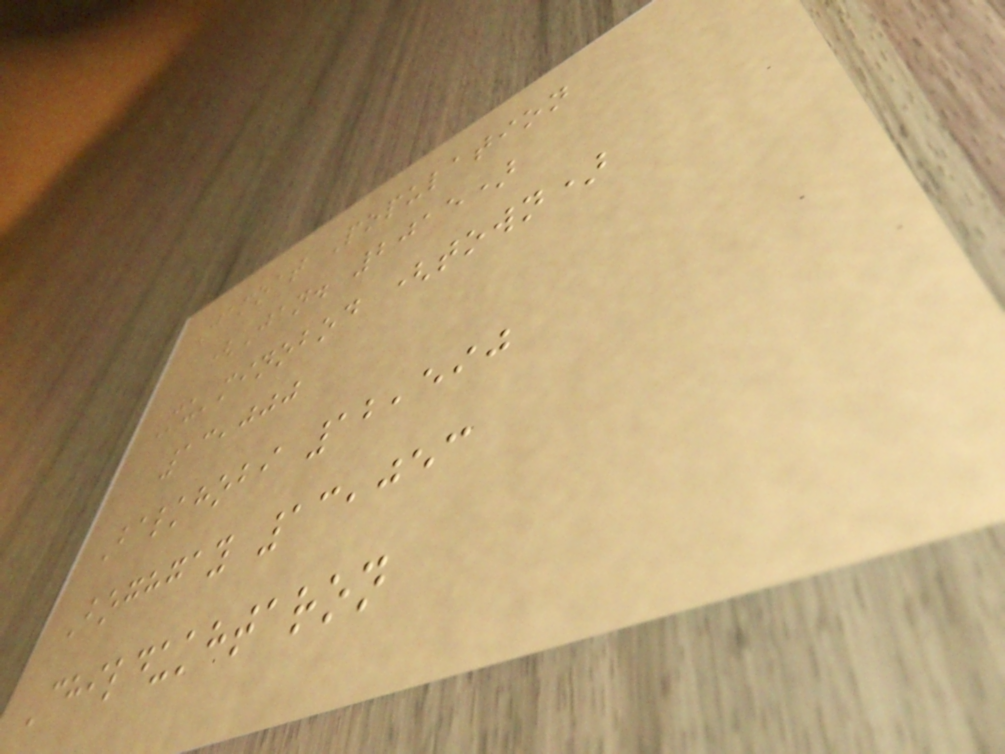Jamoat Population
(Jan. 2015)
Mu'minobod (town)
13,000
Balkhobi 12,590
Boghgay 13,053
Childukhtaron
